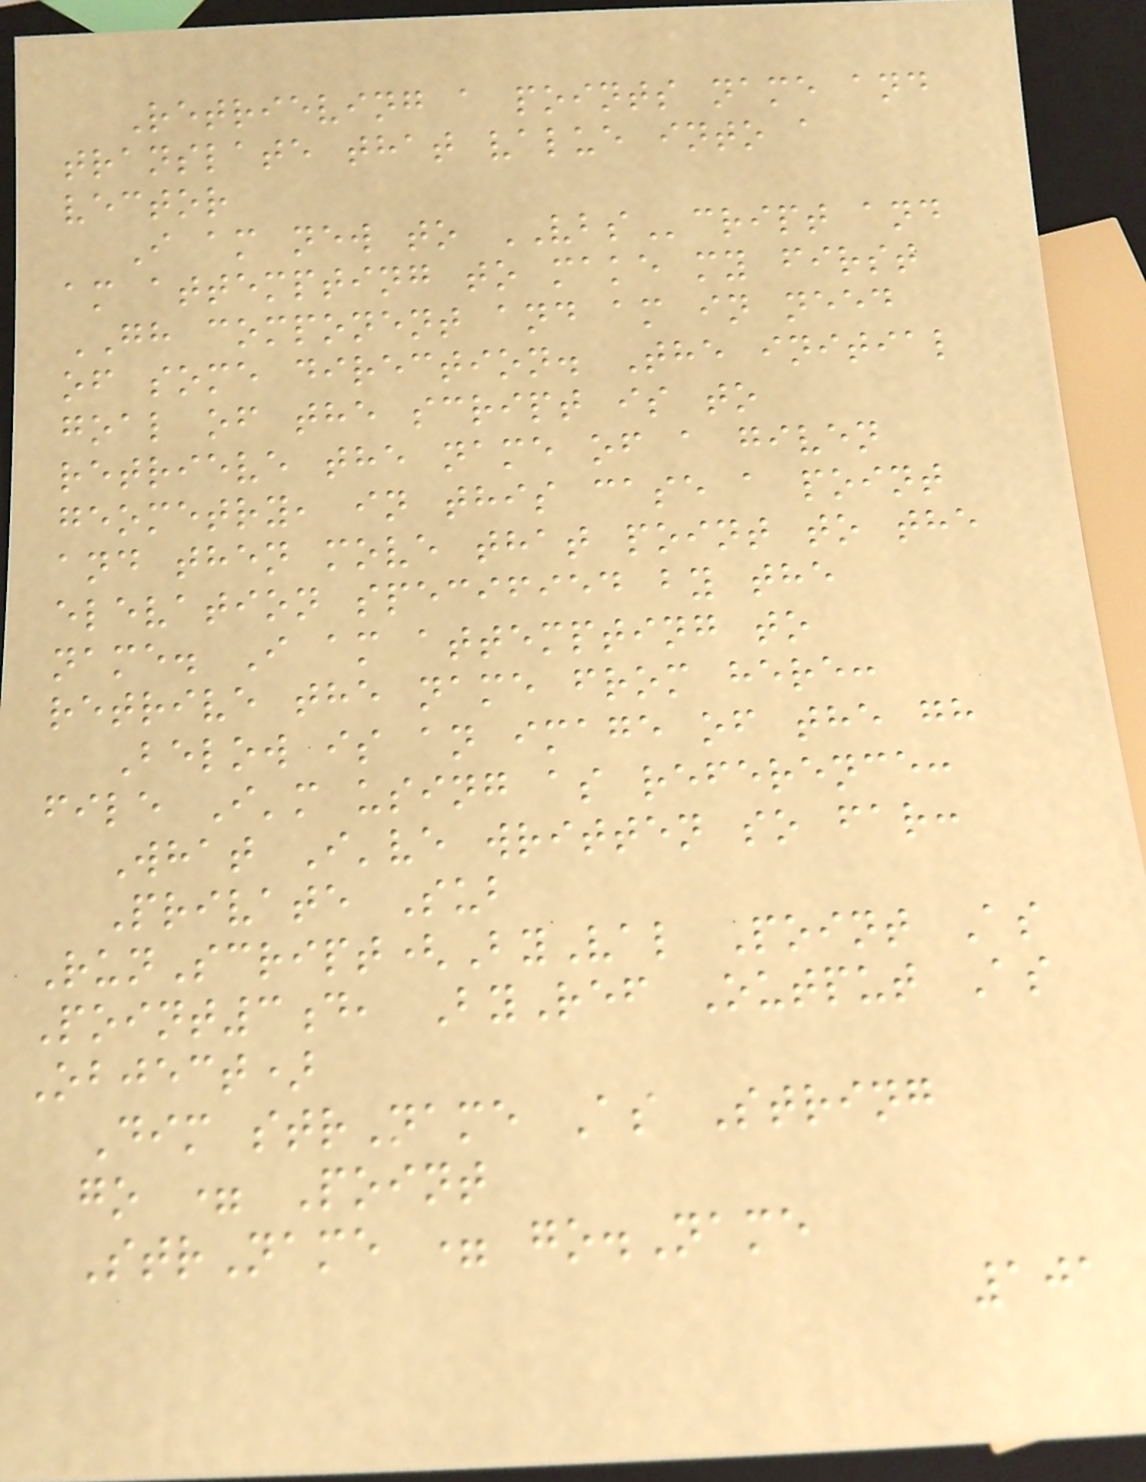Retrieving a points name and
translate that value into a
vector
I am new to VBScript and
am attempting to make my first
GH component and am in need
of some direction. The initial
goal of the script is to
retrieve the name of a given
geometry, in this case a point
and then move that point to the
elevation specified by the
name. I am attempting to
retrive the name from here:
Below is an image of the gh
file I'm using as reference:
What I've written so far:
Private Sub
RunScript(ByVal Point As
Point3d, ByRef Output As
Object)
Dim strName As String
go = Point
StrName = go.Name
101
